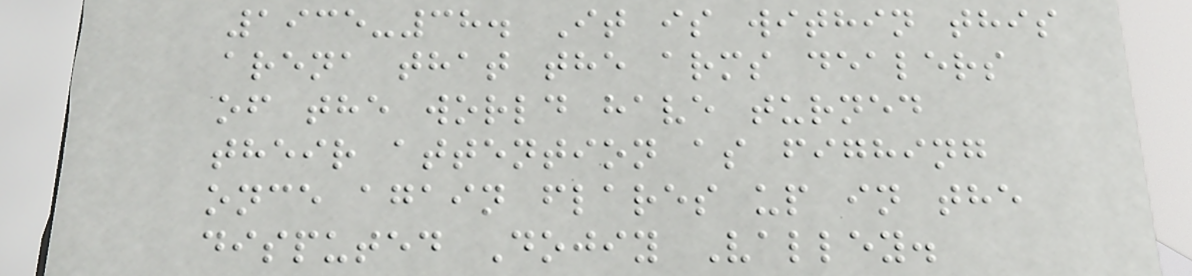1935-38. It is within this
arena that the arms dealers
of the world have turned
their attention as fighing
once again flares up in the
disputed Dojiy Valley.
